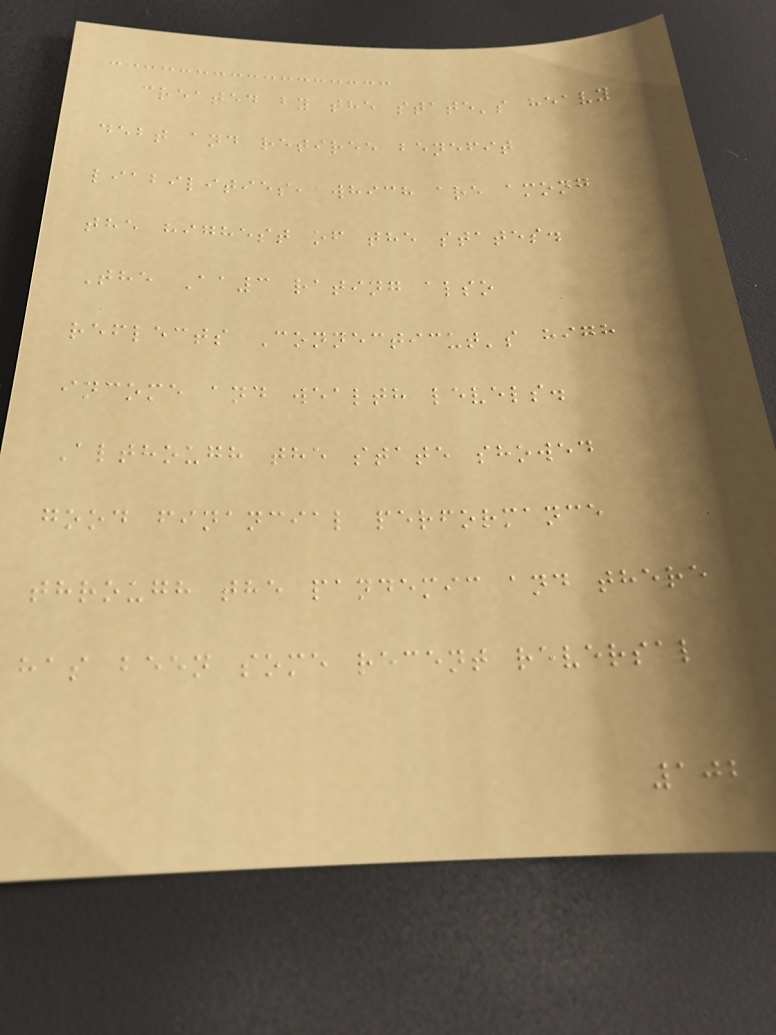created by the state's heavy
debt and retiree benefit
liabilities, which are among
the highest of the states.
The Aa3 rating also
reflects Connecticut's high
income and wealth levels.
Although the state showed
good financial performance
through the pandemic and there
has been some recent reversal
102
